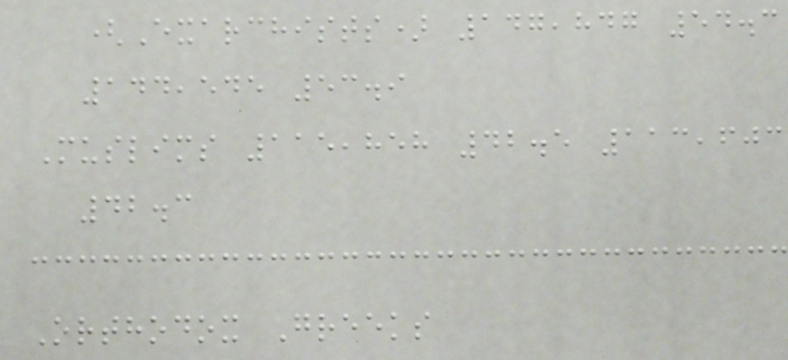(Exarchists) 147,847 54.3
144,545 53.9
Muslims 115,858 42.5 113,603
42.3
Orthodox Greeks
